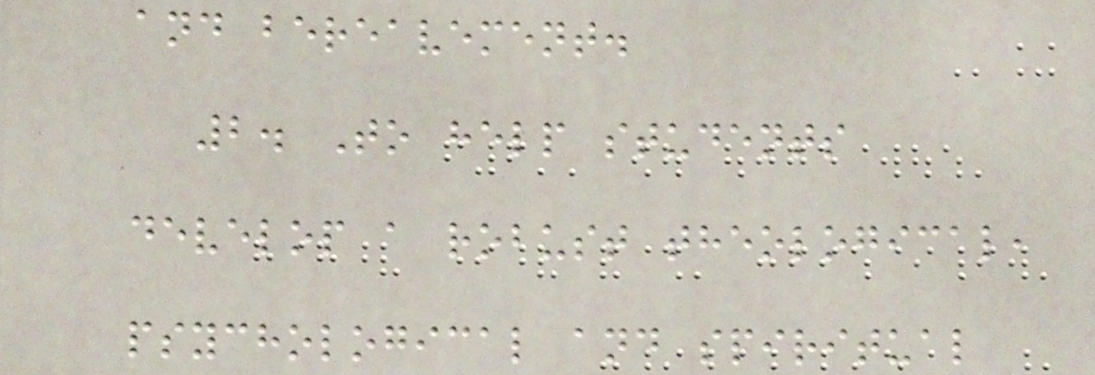and bereavement.
2. To help students
develop a robust theological,
psychological and spiritual
